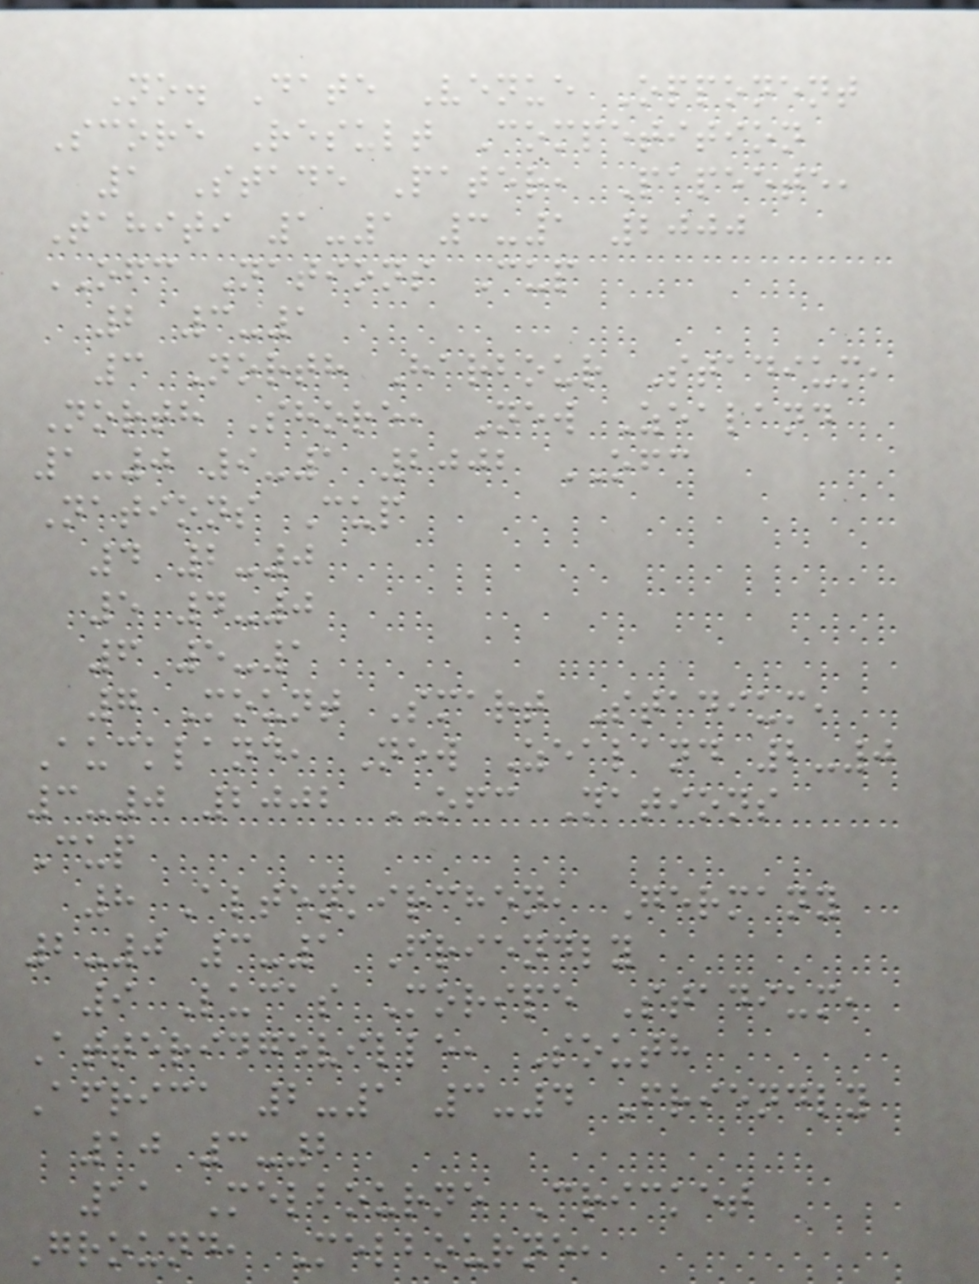No. Date Venue Opponent
Score Result Competition
1 Stade Pater, Papeete,
Tahiti 1-1 3-1 2000
OFC Nations Cup
2 3-1
3 North Harbour Stadium,
North Shore, New Zealand
1-0 9-1 2002 OFC
Nations Cup
4 2-0
5 4-0
6 5-1
7 Mount Smart Stadium,
Auckland, New Zealand 2-0
3-0 2002 OFC Nations
Cup
8 Altenkirchen, Germany
2-0 3-1 Friendly
9 Lucas Moripe Stadium,
Atteridgeville, South
Africa 2-1 3-4 Friendly
10 3-2
11 Melbourne Cricket
Ground, Melbourne,
